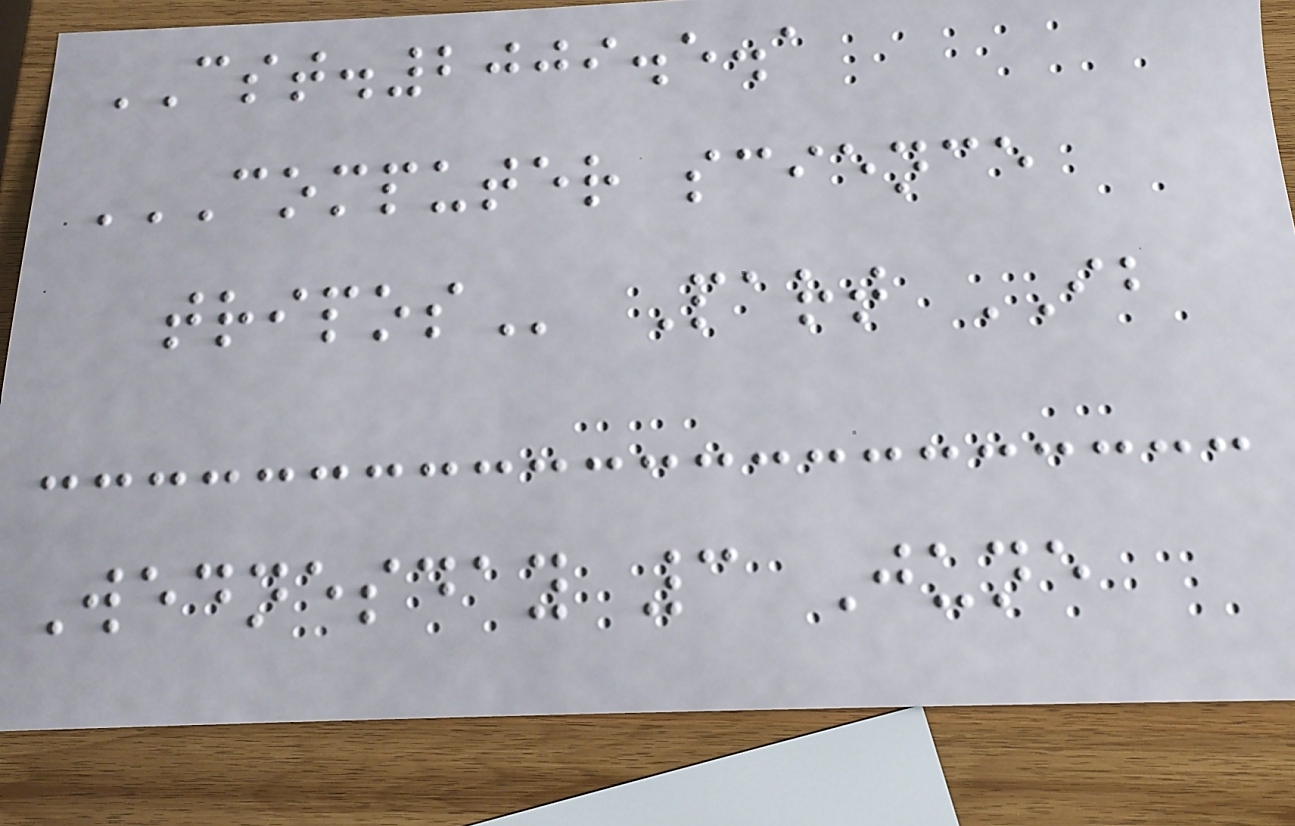CST.2009.5.1
COMPUTER SCIENCE
TRIPOS Part IB
Wednesday 3 June
